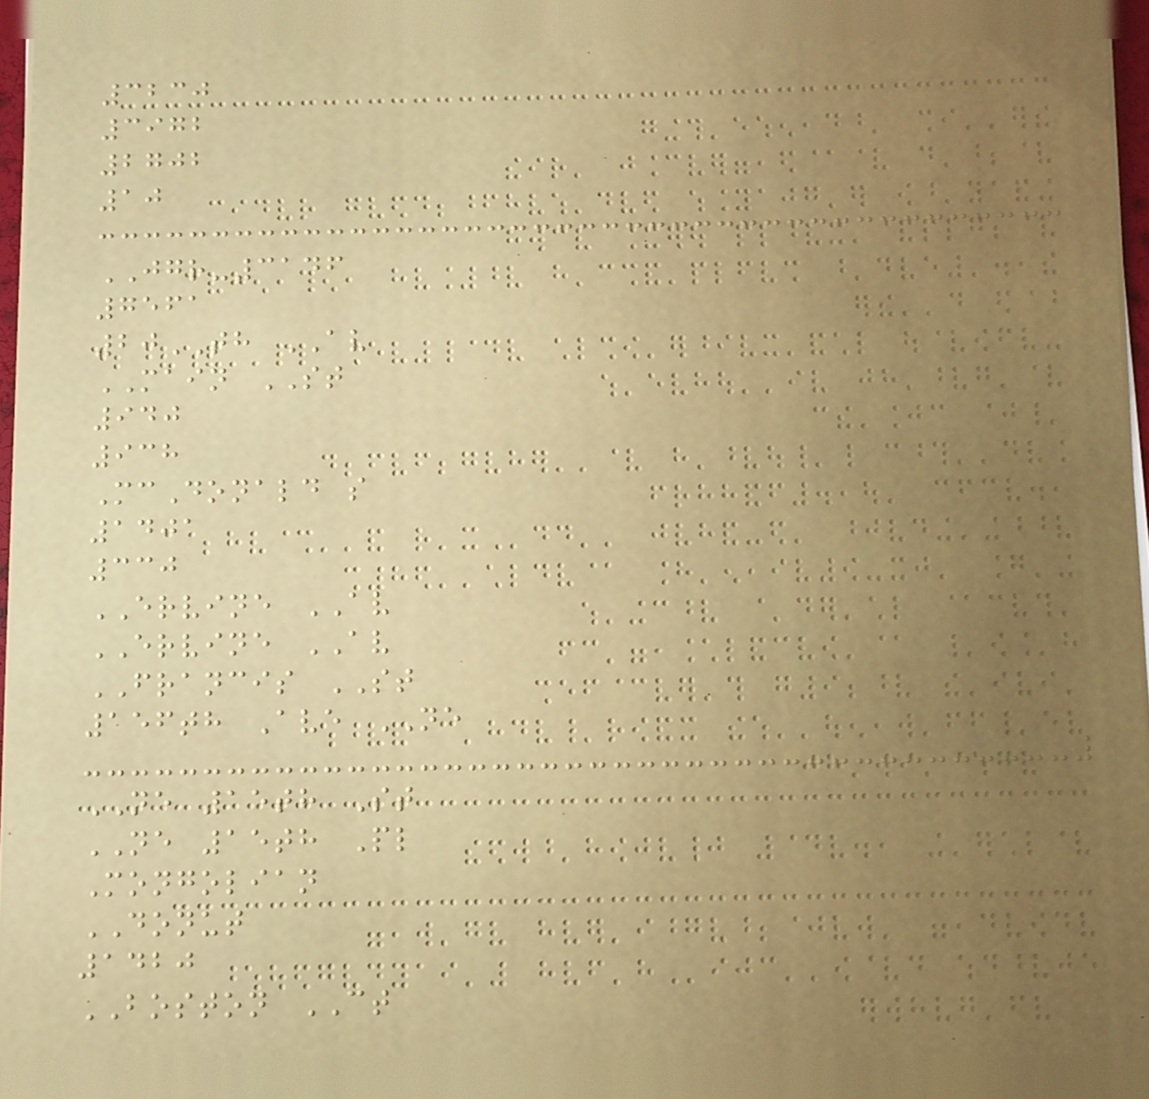3230
3972
2702
10
JGR-3146
7561
20TH AV
MAIN ST
940
938
McDonald s
1401
330
ERVINE AV
ERVINE AV
FRANCIS ST
156th Ave NE
NE 15th St
NE 15th Pl
Mongolian
DONUT
1420
BOSTON CT
